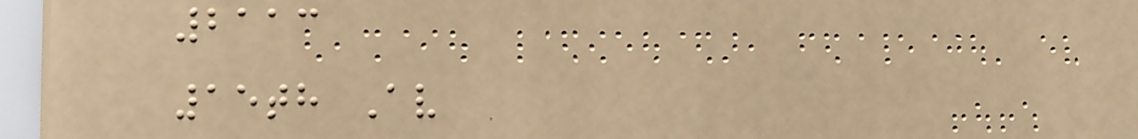2113
15th Av
